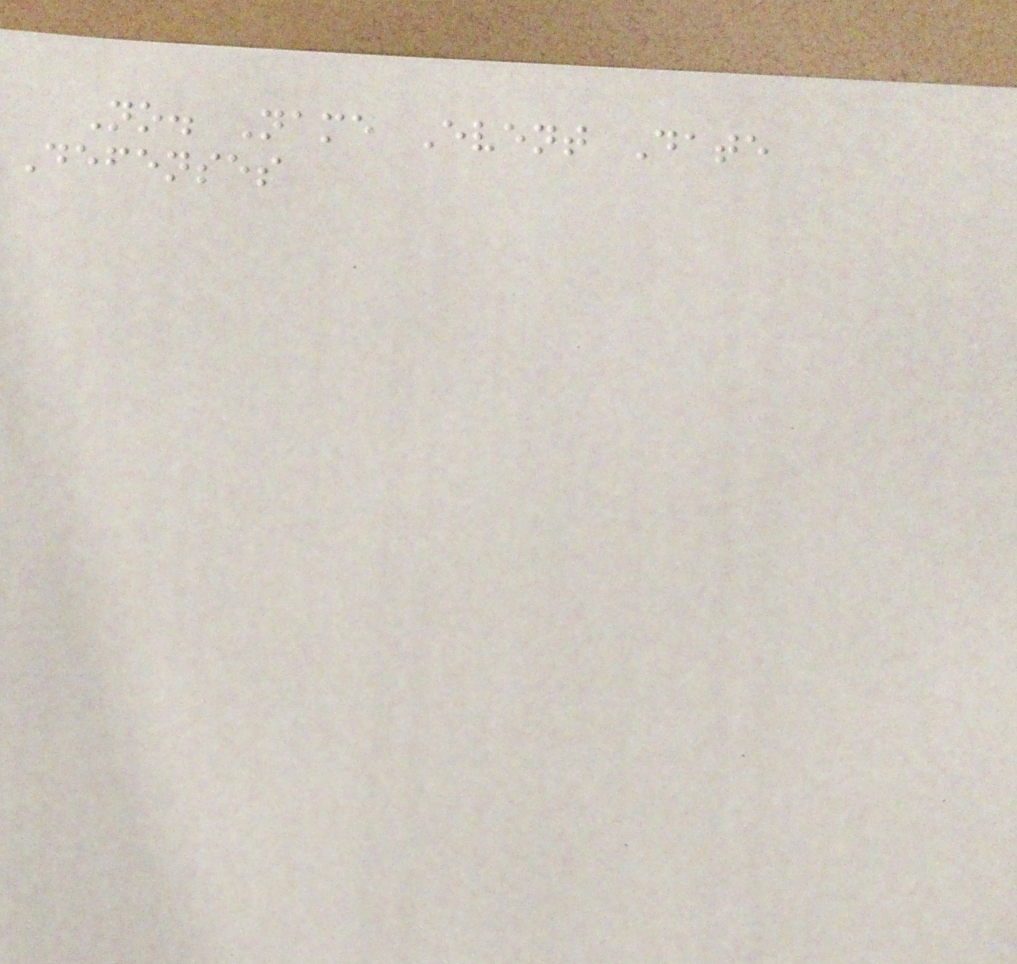No. Name Event Date
Defenses
